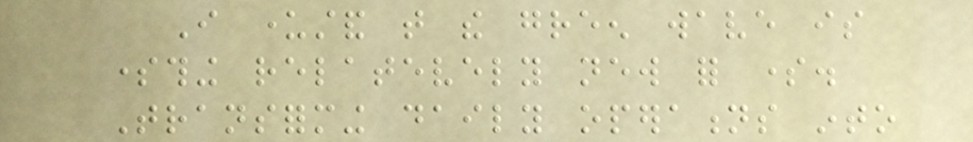I understand that the green wave is
something relatevely new for some.
Transforming daily operations into
